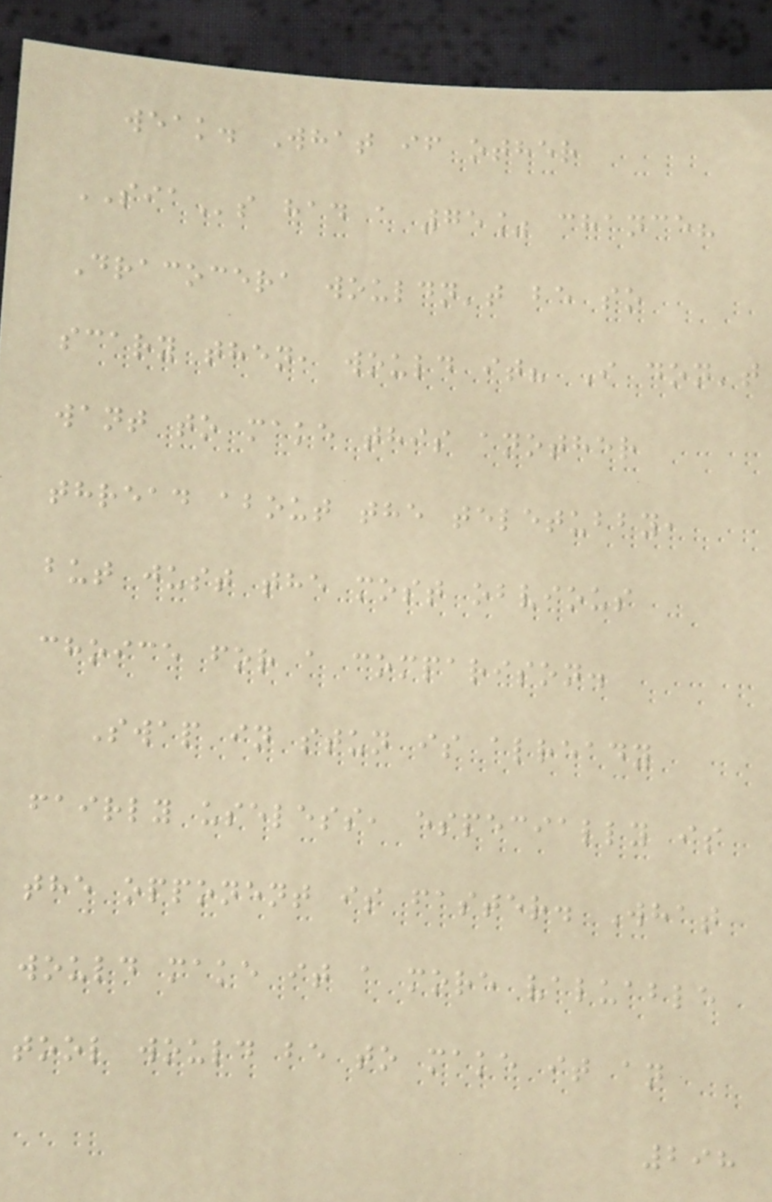weak. What if other
SIAs had a 75% chance?
Dracocera wouldn't be so
scary then, would it? I don't
want to make this another
thread about the teletubby,
but just the most obvious
choice for a comparison.
Swap in stun is already
fairly useless, especially is
the opponent is faster. What
would make it a more valuable
tool would be to make it an
298
